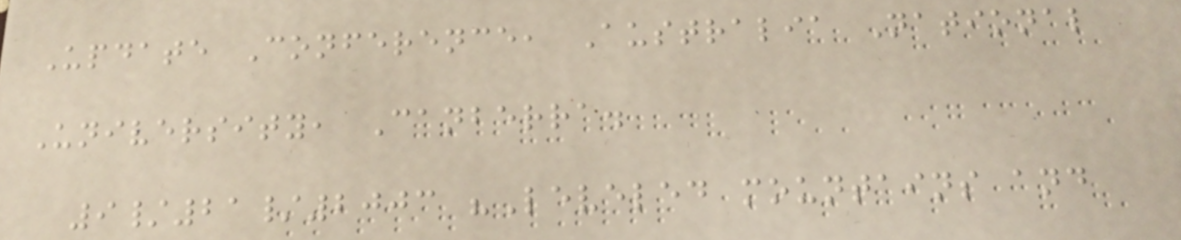Update Conference, Australia National
University, Canberra.
9/21/2003 "Leveled mountains and
